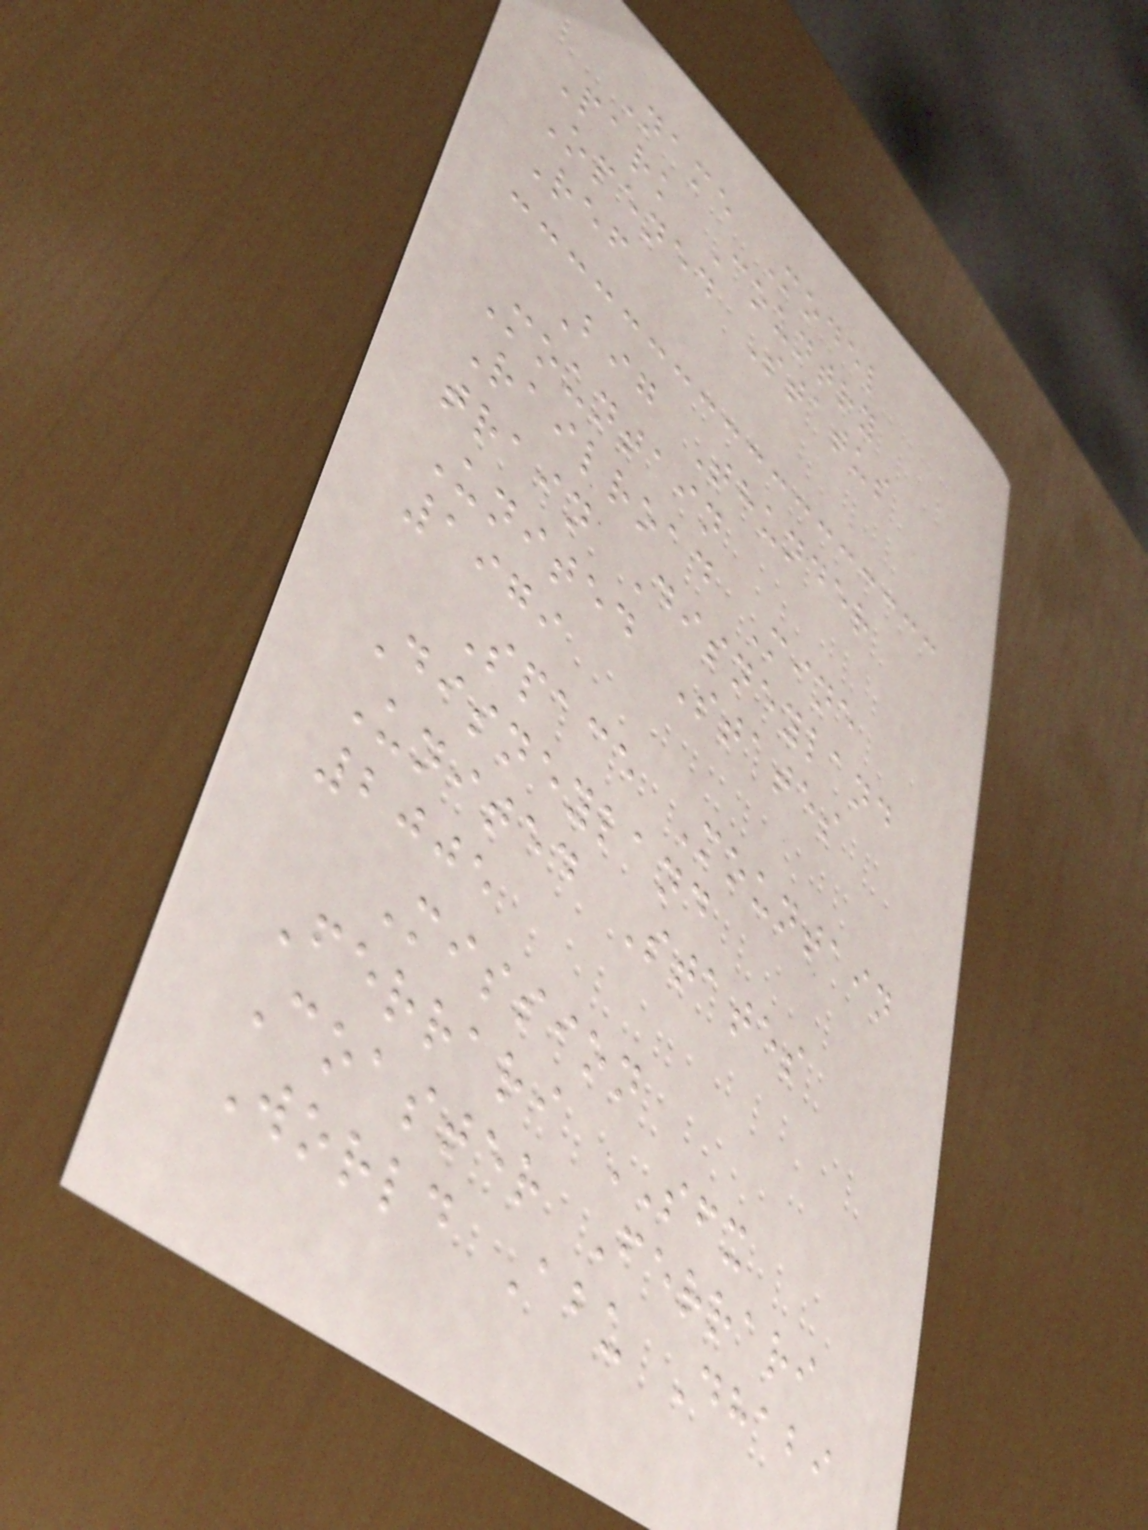Name Model
Park Country
Opened Status
Ref
Big Thunder
Mountain
Railroad Mine
train Disneyland
United States
1979
Space Mountain
Disneyland
United States
2005
Mission
Ferrari SFX
Coaster Ferrari
World Abu Dhabi
